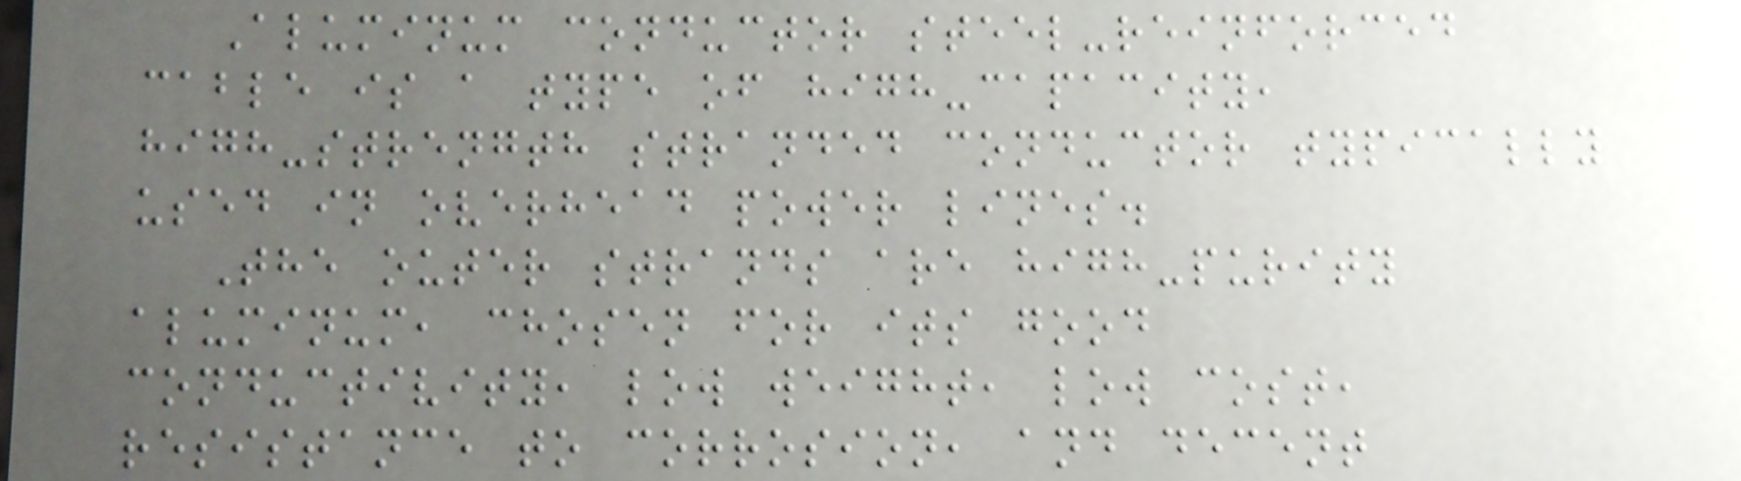Aluminum conductor steel-reinforced
cable is a type of high-capacity,
high-strength stranded conductor typically
used in overhead power lines.
The outer strands are high-purity
aluminum, chosen for its good
conductivity, low weight, low cost,
resistance to corrosion, and decent
